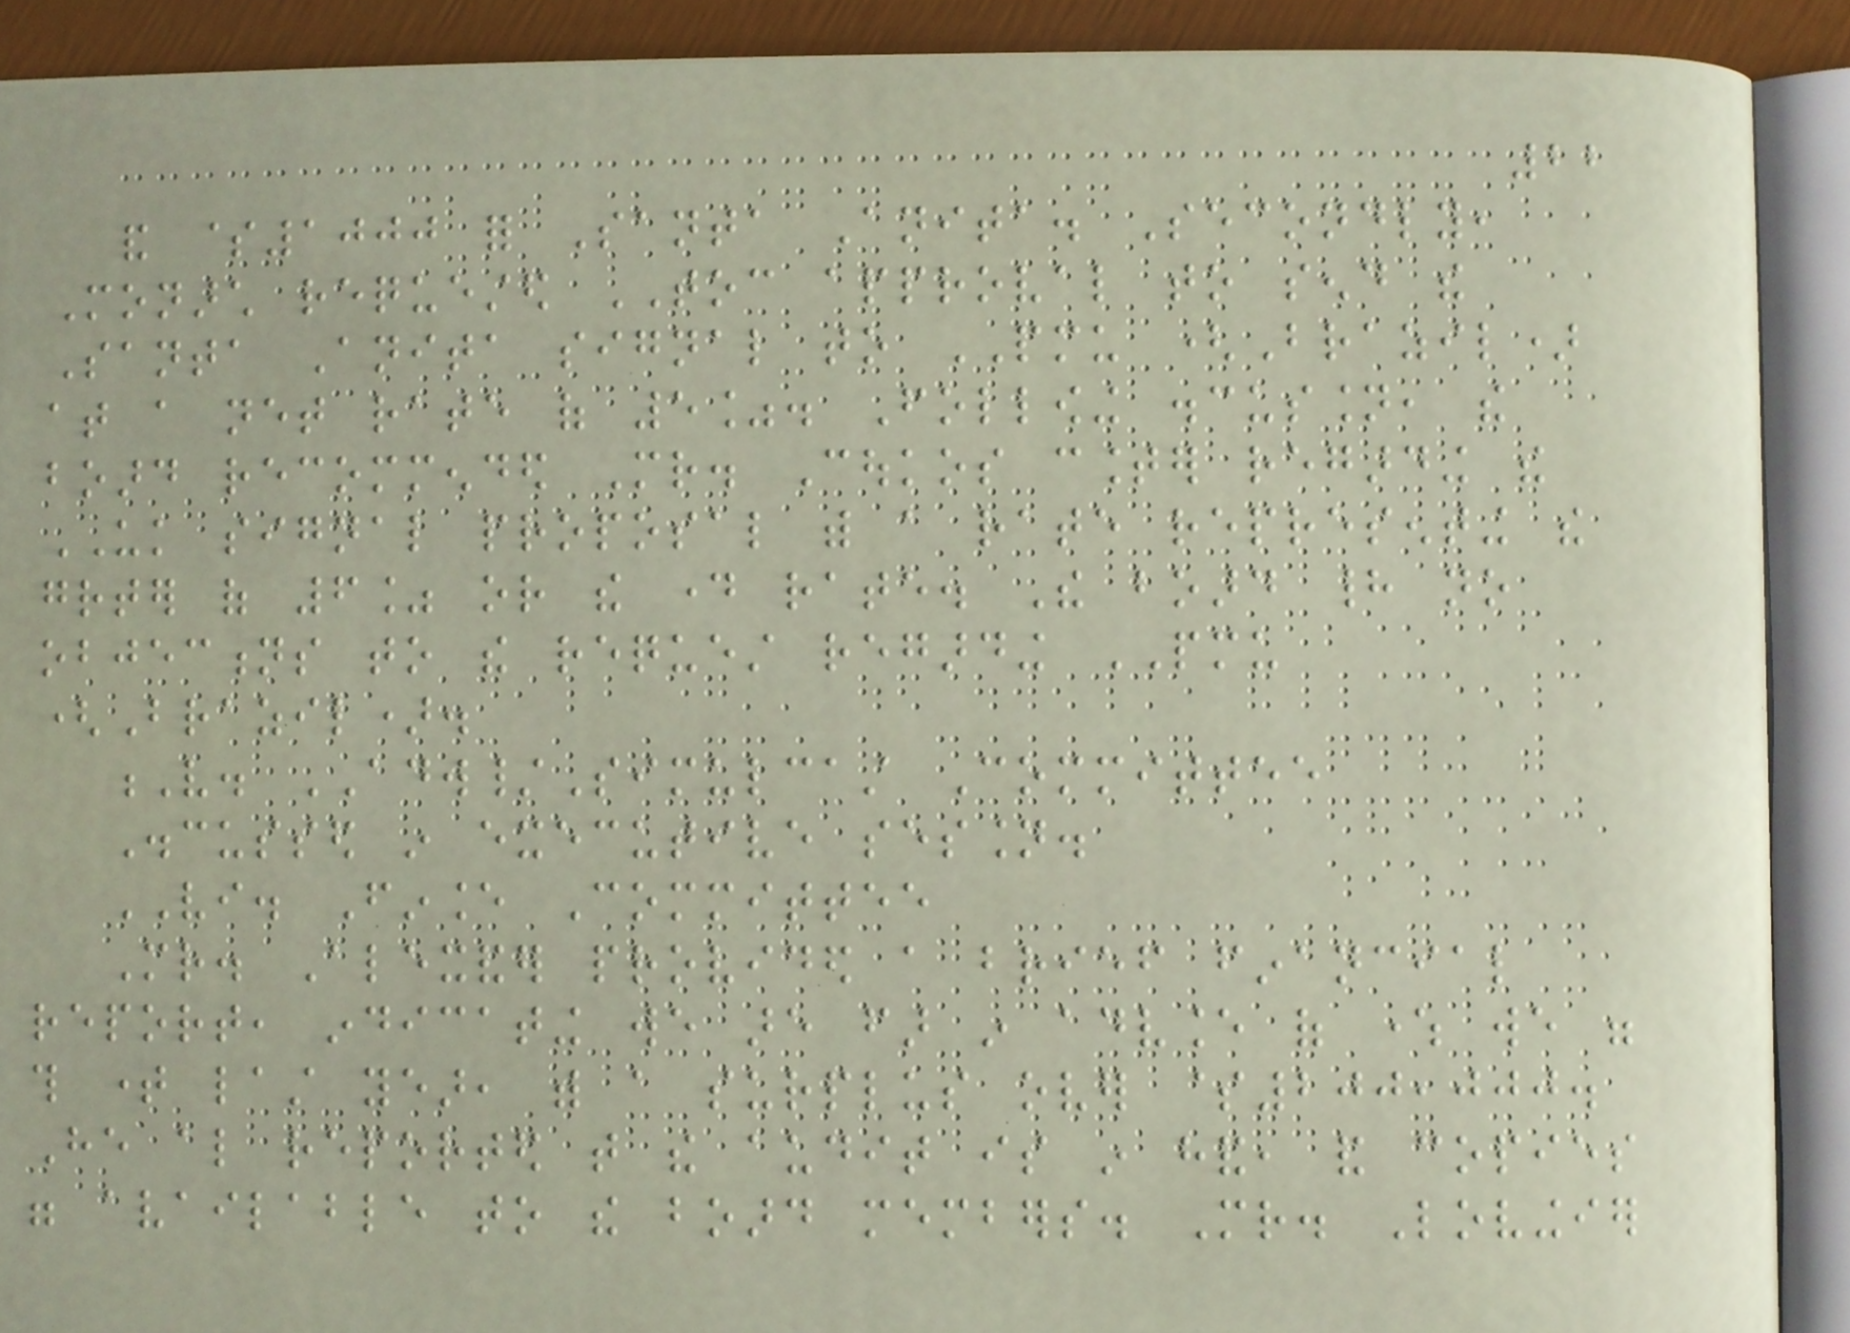22
and $1000 for Santa Anita. Secondly,
Monarch requested TOC approval to send the
Santa Anita signal to PMU (Brazil)
at a net rate of 5%. Following discussion, the
board recommended Mr. Coukos counter regarding the
UK signal proposal with a rate representing the
greater of 6% or the day rate. The board had no
objections to the request regarding PMU
(Brazil).
V. ADW/Simulcast Committee
Discussed in executive session.
VI. Finance Committee
Mr. Alexander provided a brief financial
report, indicating we are far in advance of where we were
this time last year, with a surplus over $200,000.
He also reported that the audit is in hand, and copies
were available to the board members. Mr. Lovingier
